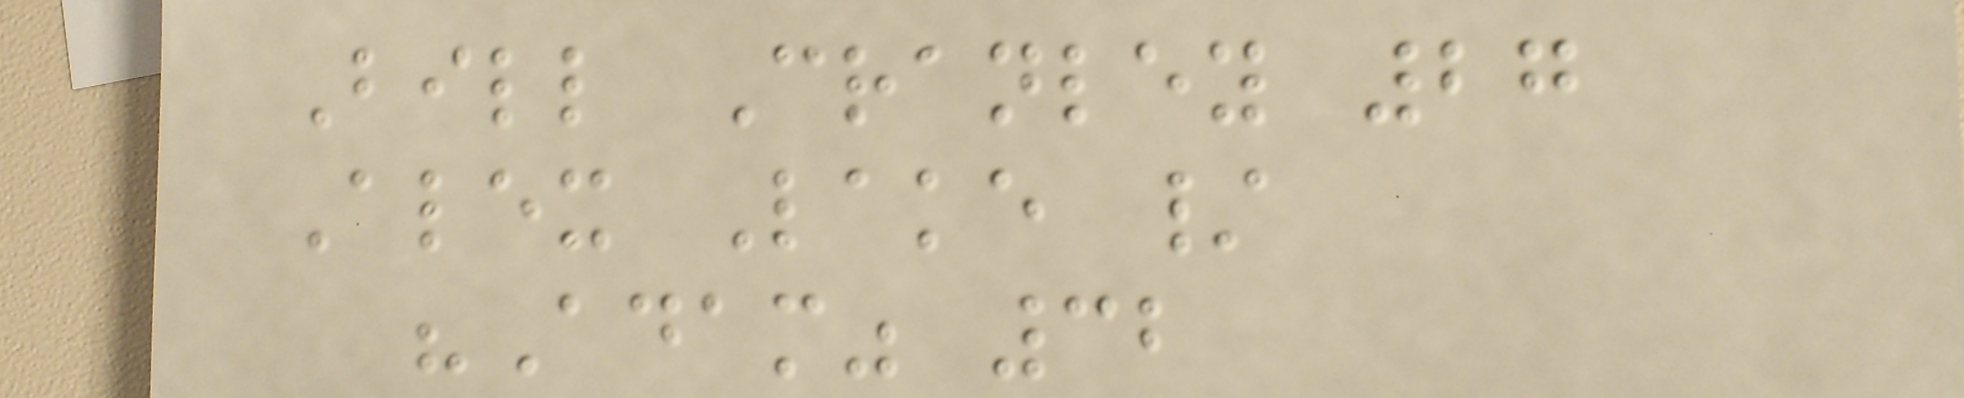Bill Cranley 27
Alex Lake /
"Adam" 32
